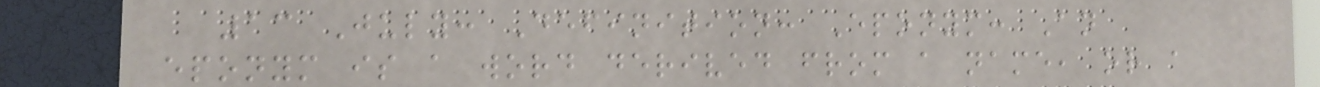13 July: Definition: Eponym: An
eponym is a word derived from a name, or a
